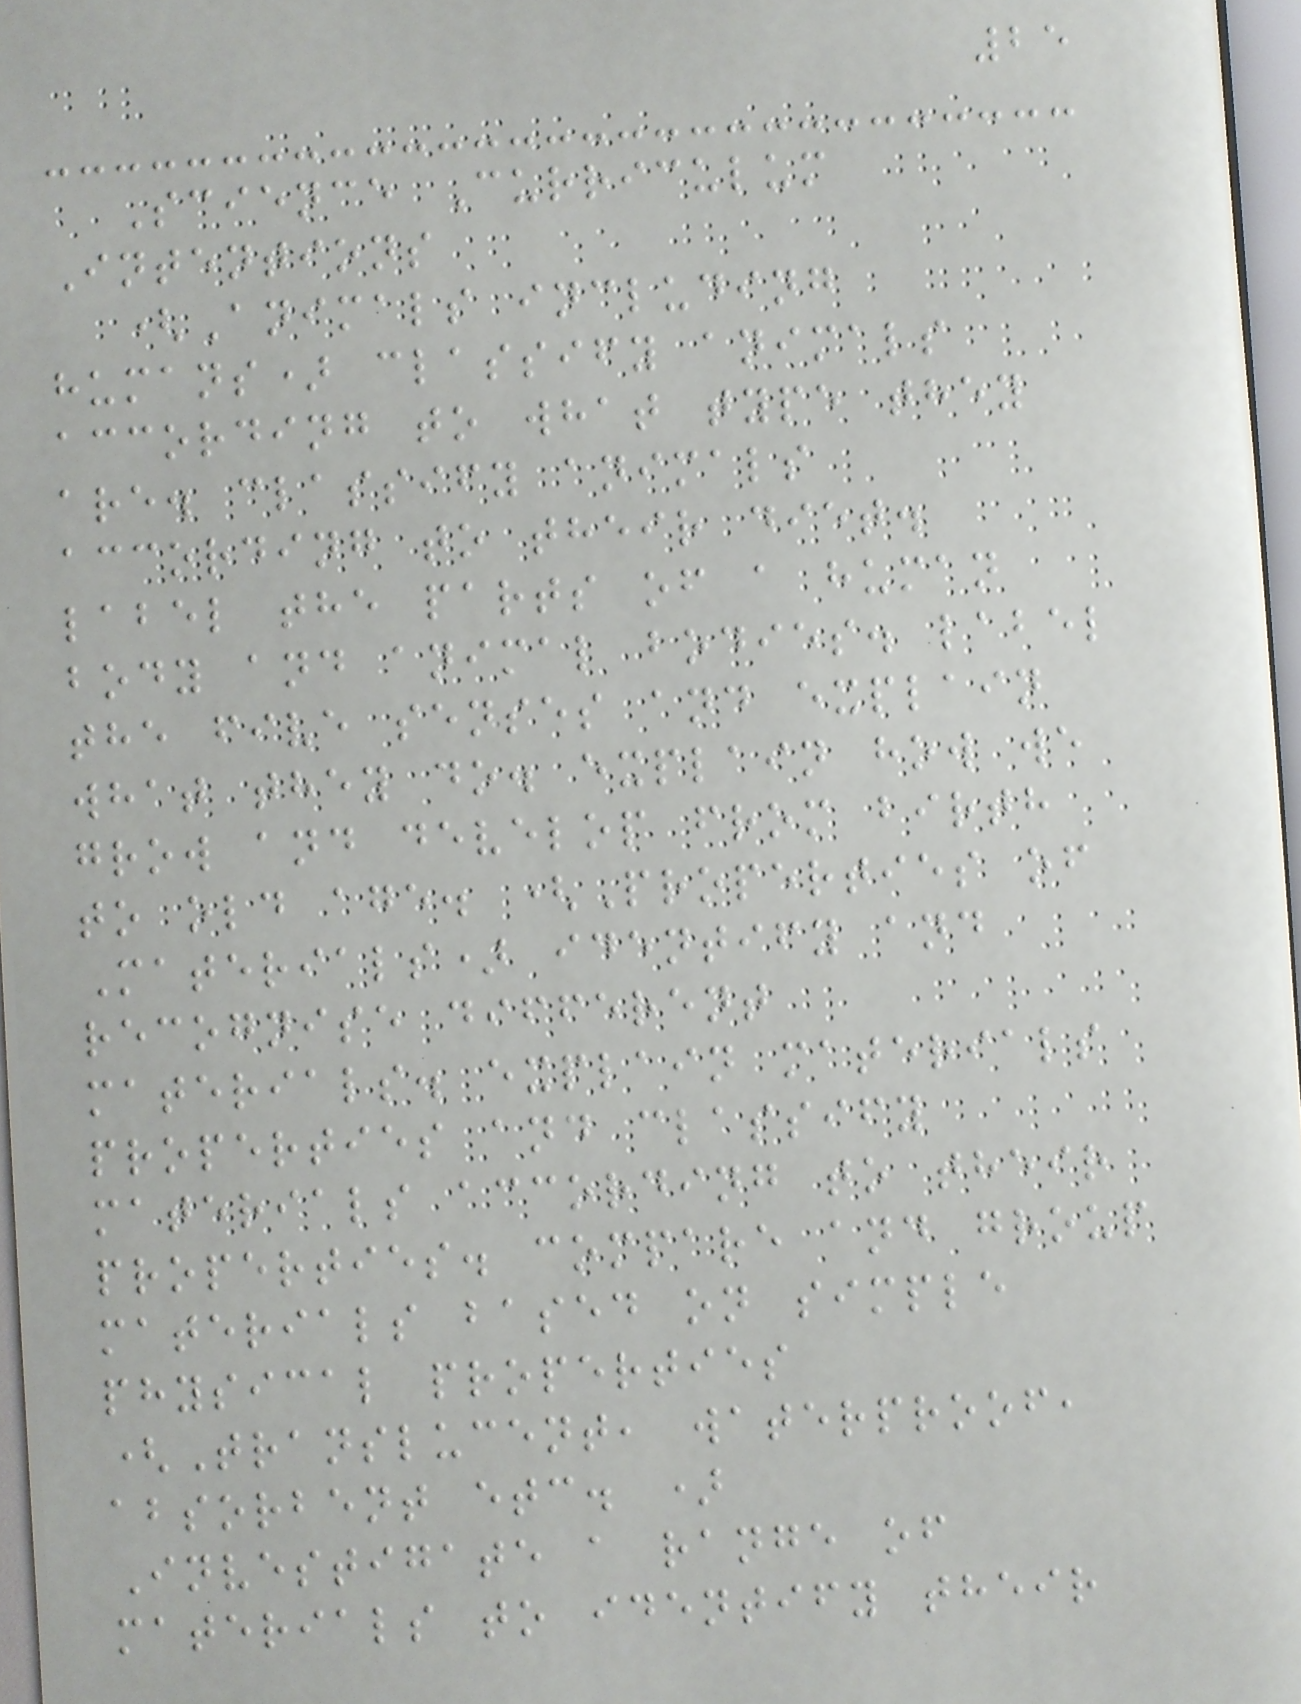25
Science Curriculum
Intentions
(Animals including
humans) classify animals
according to what type they
are. classify animals
according to their diet.
label the parts of a human
body and animal bodies. label
the five senses and explain
what they do. explain how we
grow and develop from birth
to old age. (Properties of
Materials) identify and
recognise different
materials. explain materials
properties and classify
materials according to their
properties. compare and group
materials based on simple
physical properties
(Translucent, waterproof,
absorbent etc. )
Investigate a range of
materials to identify their
